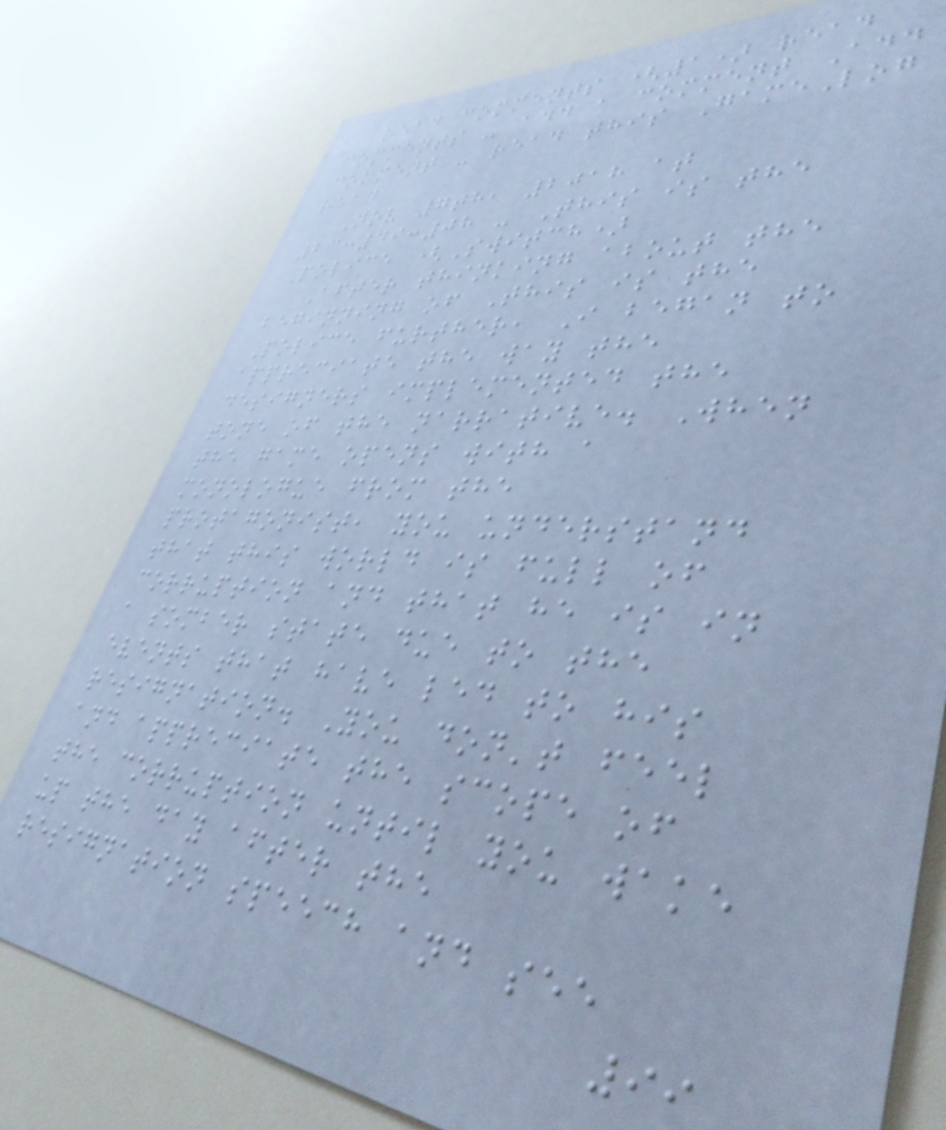read comments (1) read
comments - add a comment Add
comment - read this GameLog
read
Nov 7th, 2018 at
23:49:08 - This is the
Police (Switch)
After thinking about the
beginning of This is the
Police further, I began to
appreciate the way the
designers implemented the
tone of the narrative. When
the game opens with a
monologue from the
protagonist, you understand
that this world is full of
corruption and that he is in
a somber state due to the
events that have led to his
resignation. You don't feel
and appreciate the scope of
the corruption until you wake
up the day after the
resignation speech and see
99
